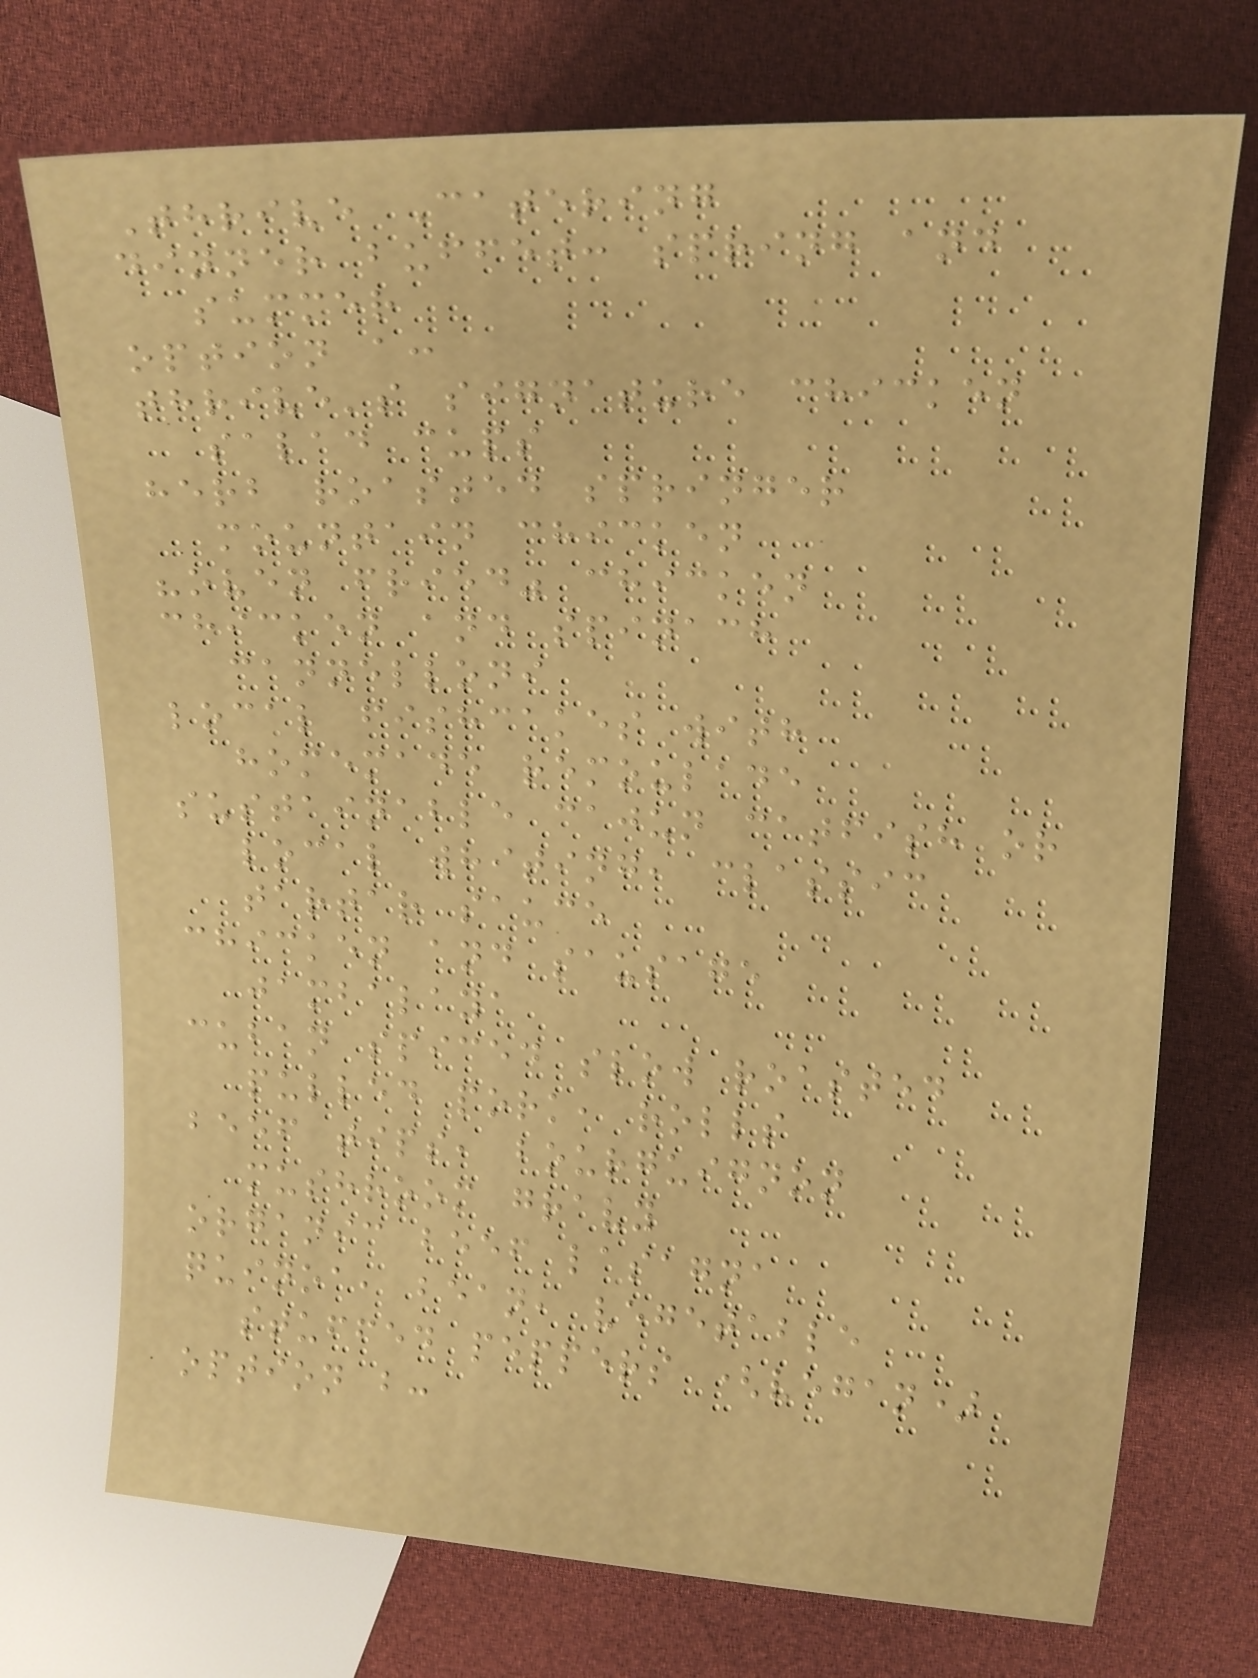Thrive Catering
dinner buffet: spring and
summer
option a:
thrive's signature chicken
salad cups
herb roasted springer
mountain chicken
"oven fried" chicken
chicken and spinach
cannelloni
local fishcakes with
homemade remoulade
sustainable cajun catfish or
local whiting, classic
tartar sauce
chicken and sausage
jambalaya
cuban spiced slow roasted
pulled pork, rolls
beef tips, bourguignon
mushroom gravy
organic beef lasagna
quinoa, bean, vegetable
stuffed peppers (vegan)
option b:
